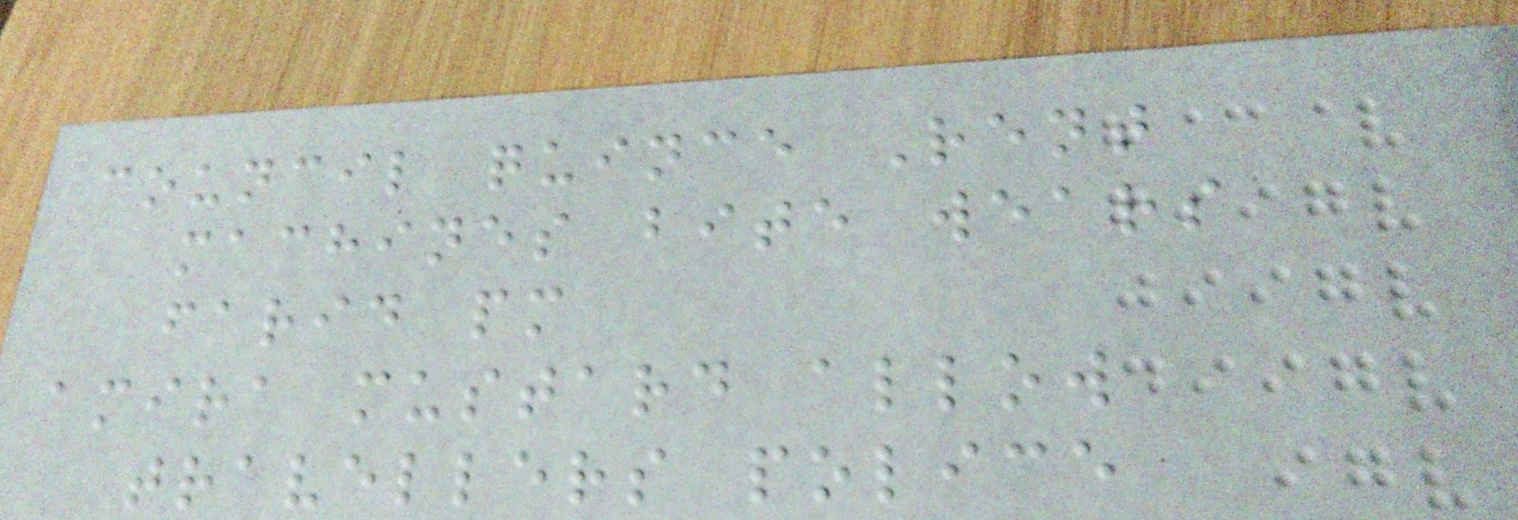council quince Rent
machines bite wears
farid pm
amira mustard allow
travellers police
